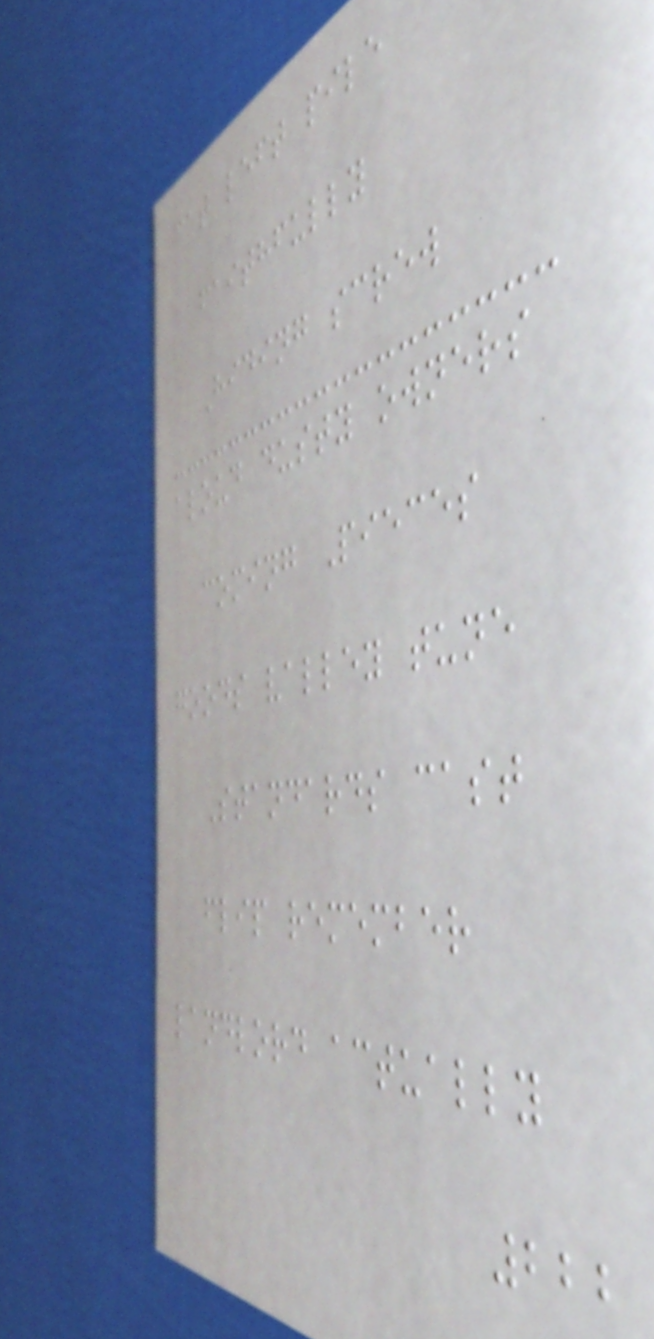cat left pile
faithfully
Hiding screw
aloud dusty owners
coming Pieces
goods valley tune
Standards cast
flip remember
landlord actually
222
